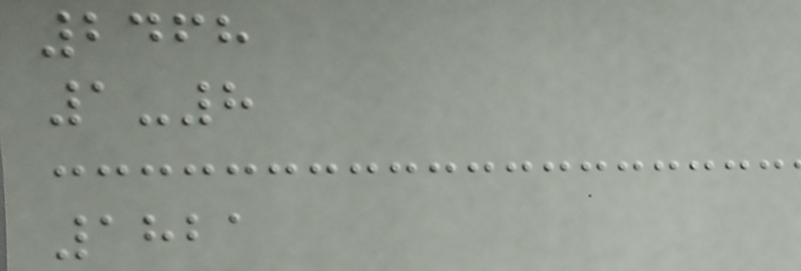2468
1-8
1821
